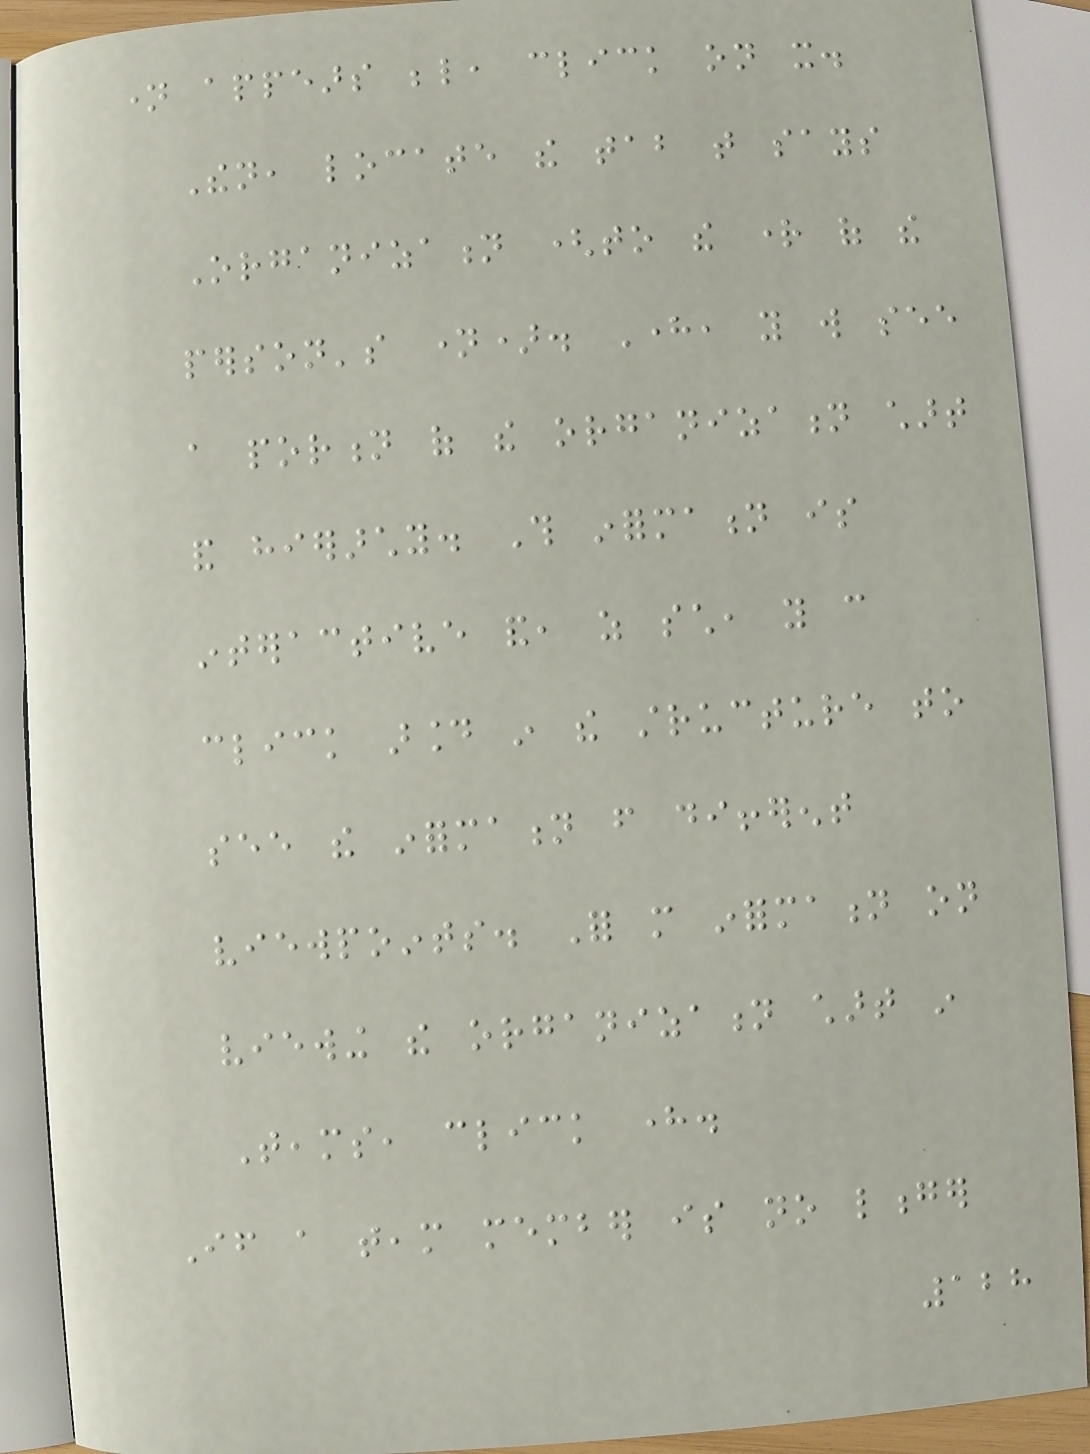name appears below, click on it.
Then, locate the tab that says
Organization (to the right of the
person's name). Here, you will see
a portion of the organization chart
and hierarchy. This information is
interactive and, as such, you can
click around in the structure to
see the information from different
viewpoints. For more information on
viewing the organization chart in
Teams, click here.
If a team member is no longer
128
